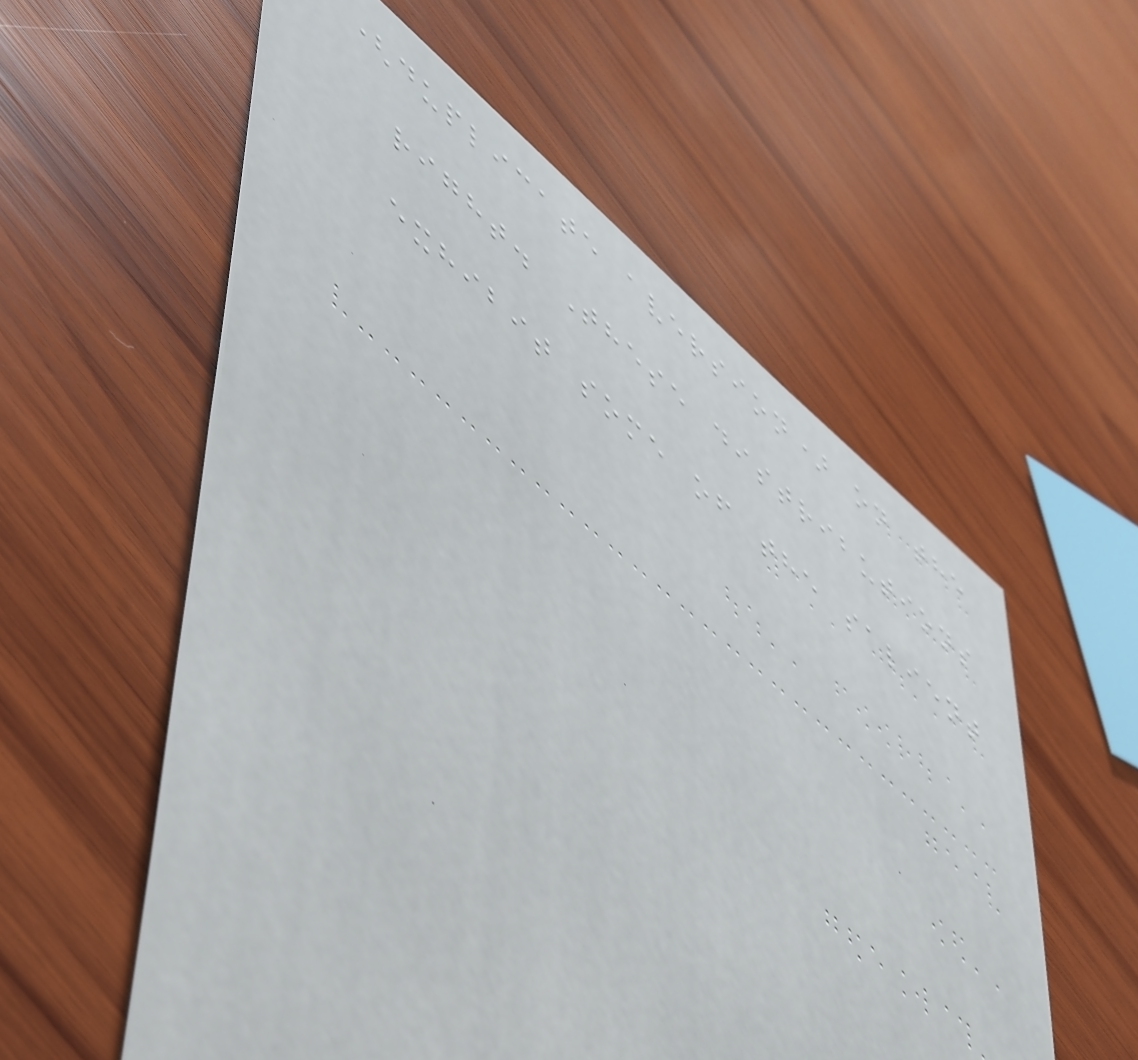(duplicate aversion) on the
right. These distributions
exhibit some of the salient
